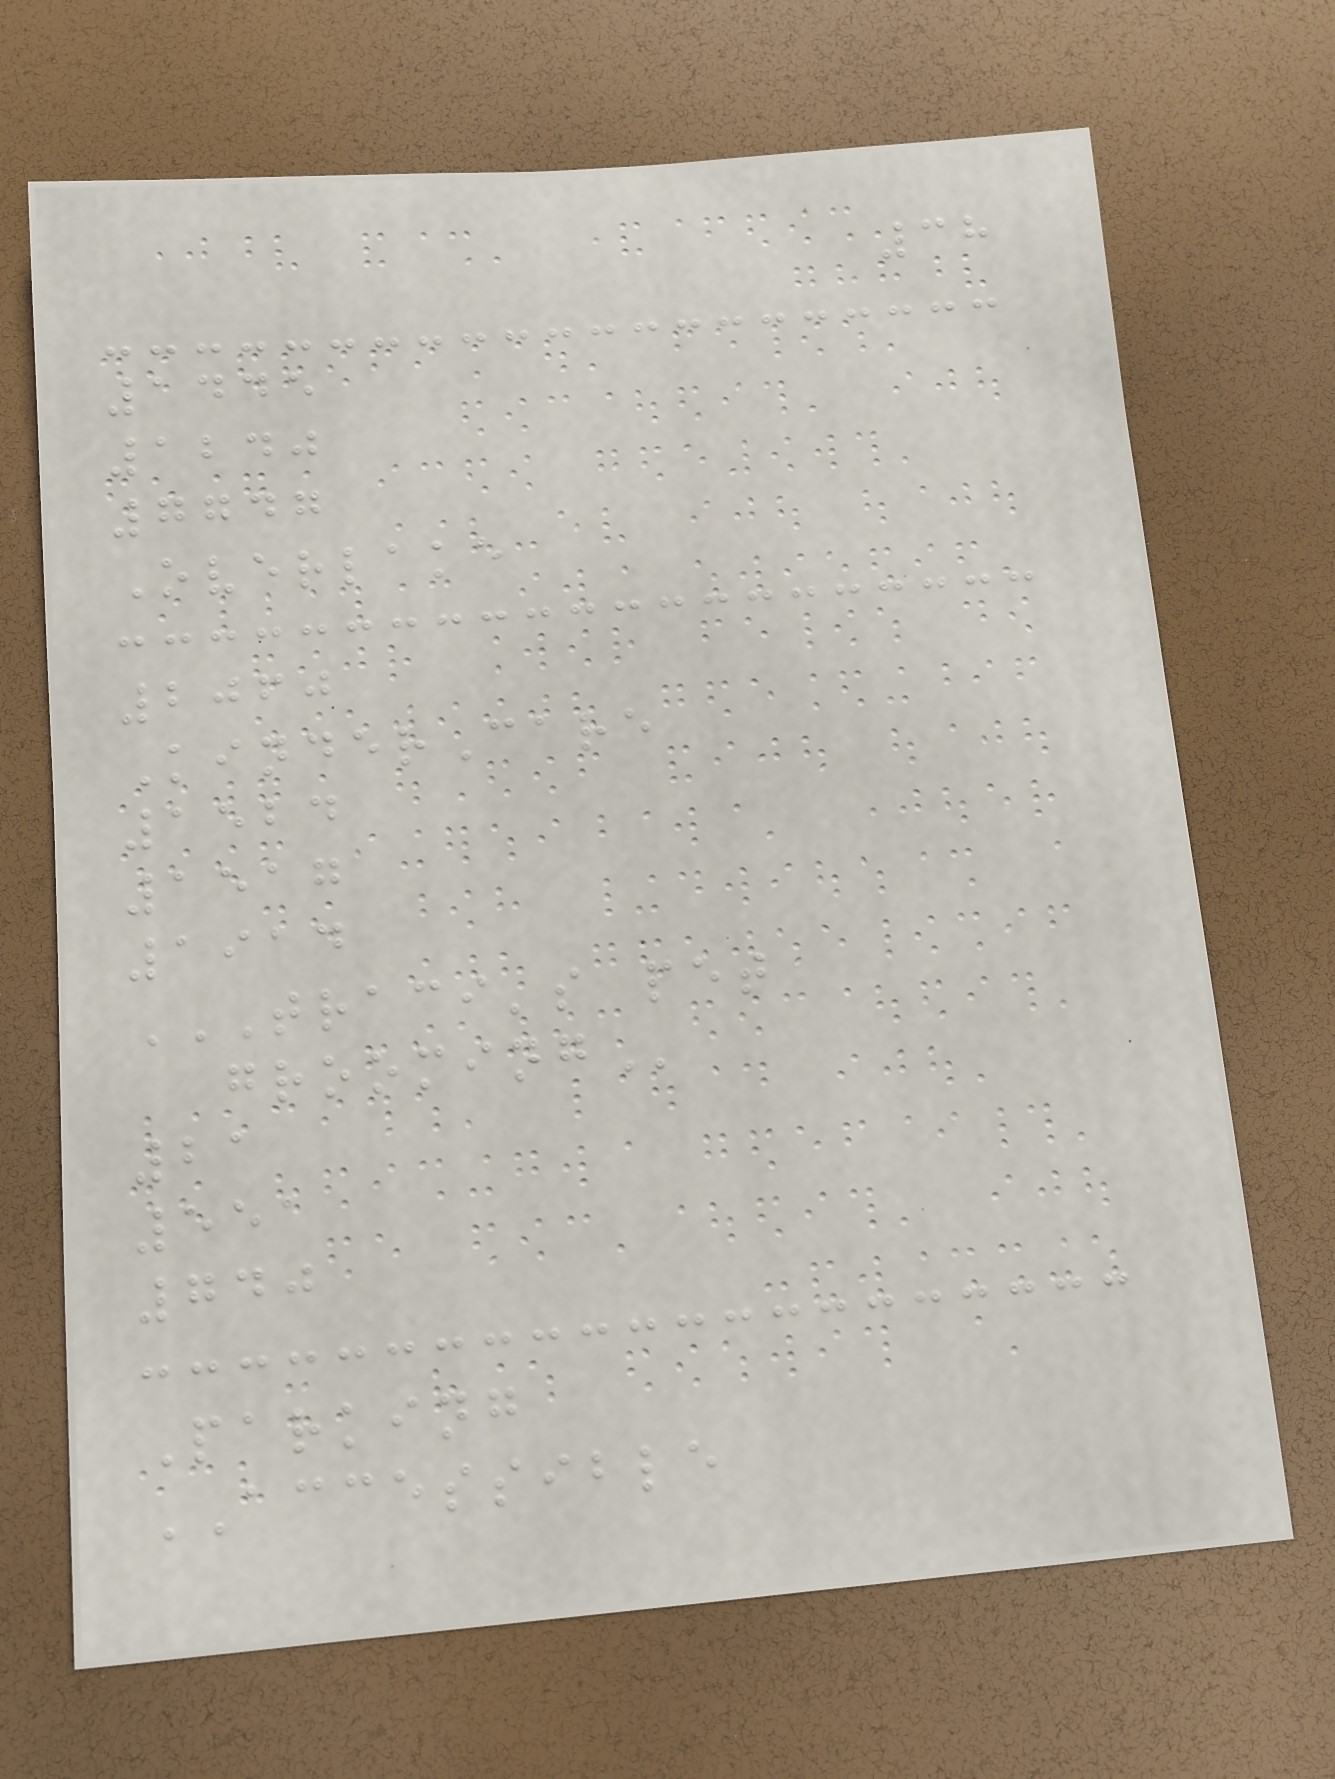38
1445
1240
7747
Overlake
2060
KinderCare
1524
1517
1914
TRACI'S PET
GROOMING
21
551
740
Parking
ACCESSIBLE
